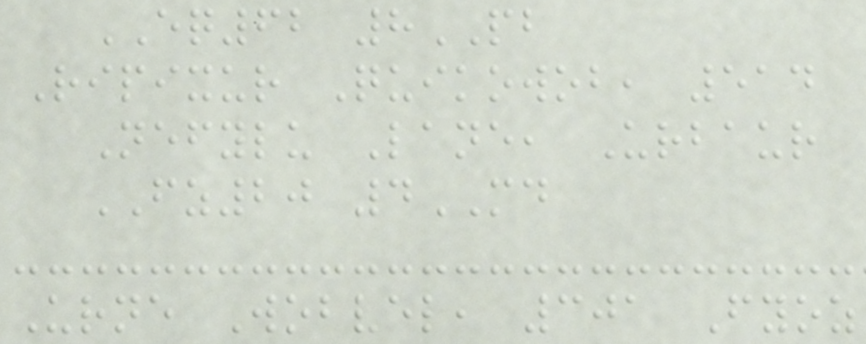EQ62 8PB
Ripixur Quikowob, 514
Nefylu Lane, Urbaur
FZ20 4MD
Urne Wobvel, 301 Fyoz
